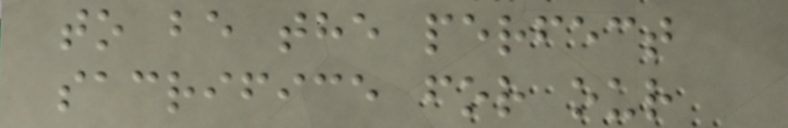to be the perfect
sacrifice for our
